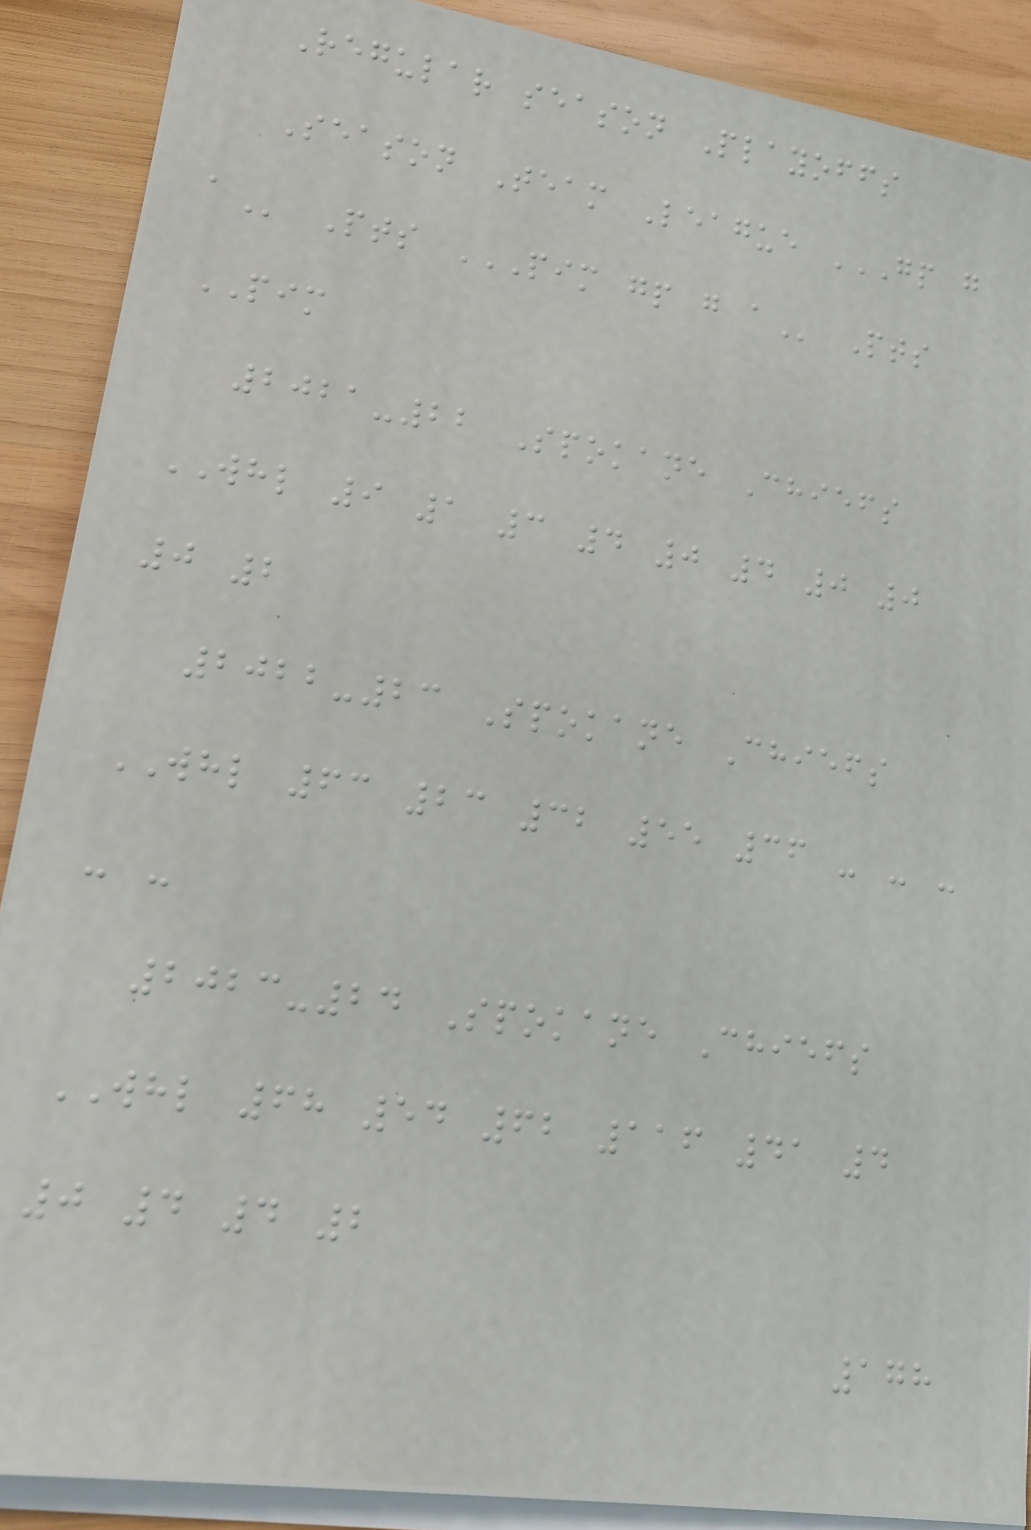Regular season Playoffs
Season Team League GP G
A Pts PIM GP G A Pts
PIM
2021-22 Spokane Chiefs
WHL 9 1 3 4 0 4 0 0
0 2
2022-23 Spokane Chiefs
WHL 63 23 32 55 36 - - -
- -
2023-24 Spokane Chiefs
WHL 68 54 62 116 41 4
0 4 4 2
178
